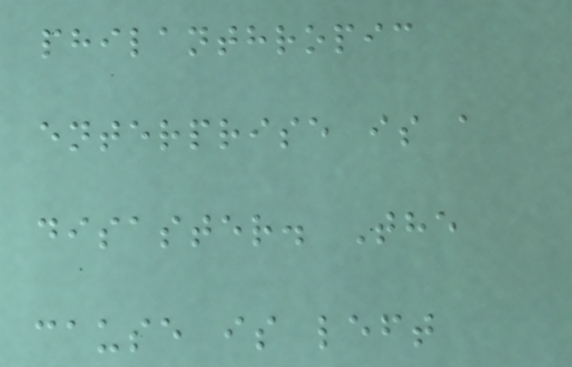philanthropic
enterprise is a
disaster. The
cause is left
